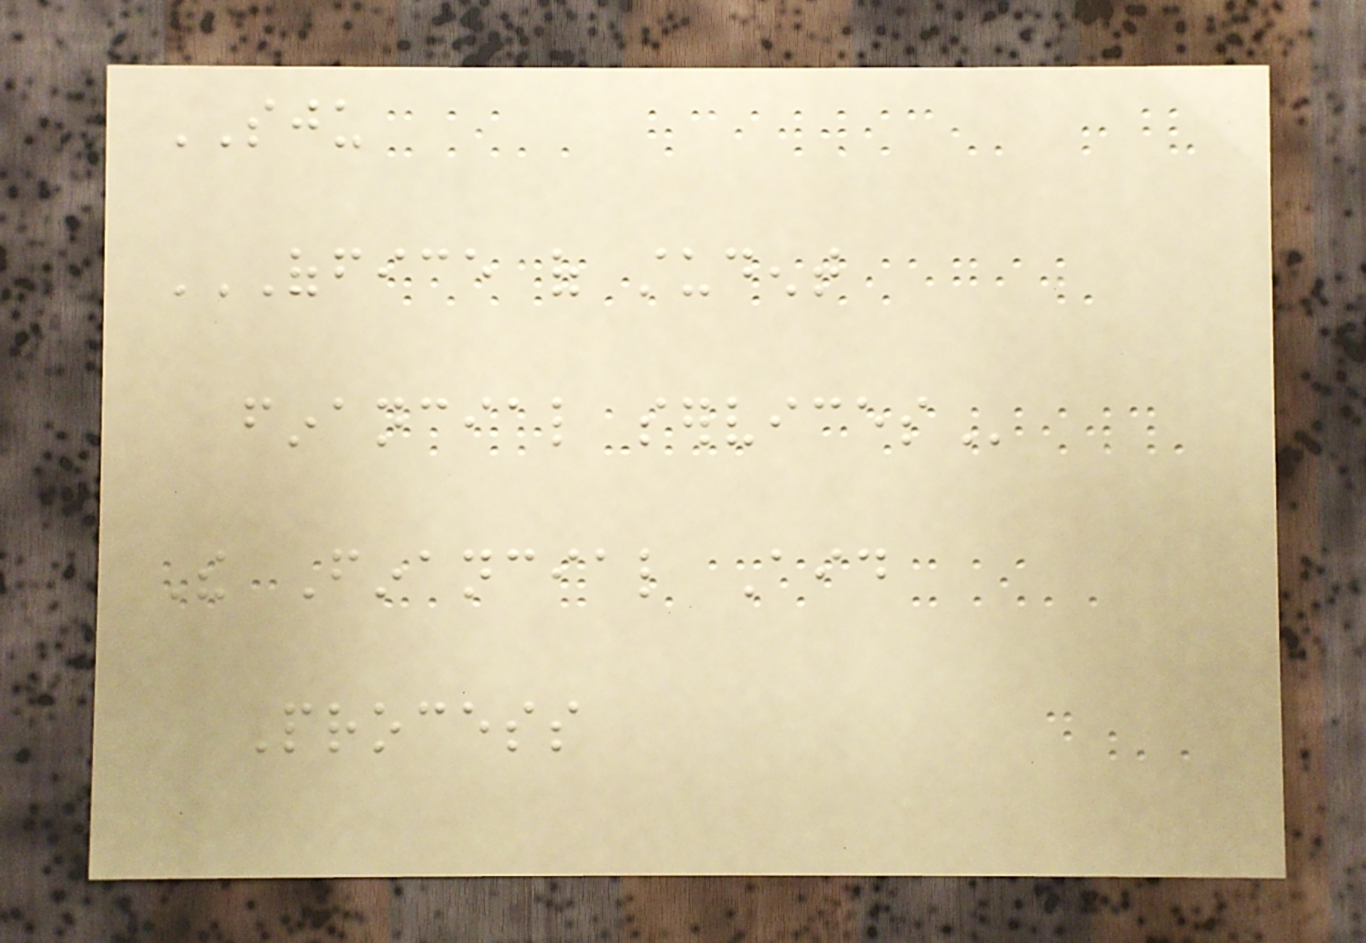SJU
OFFICE OF STUDENT
FINANCIAL SERVICES
The Financial Aid
Process
